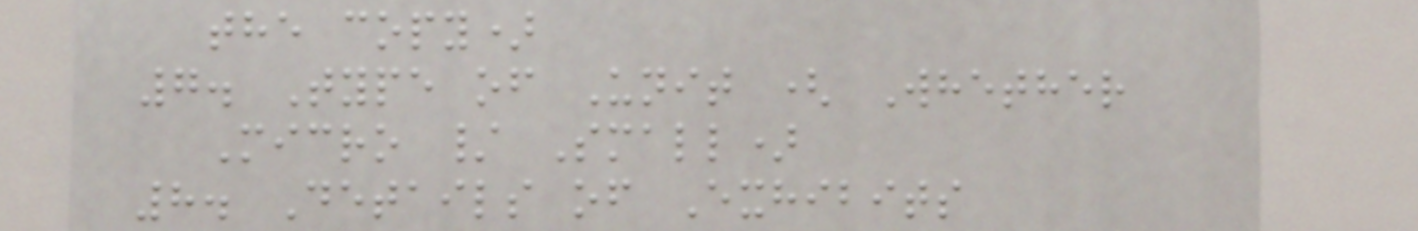the copy)
7. Type of Unit ( Whether
Micro / Small)
8. Details of Exhibits
